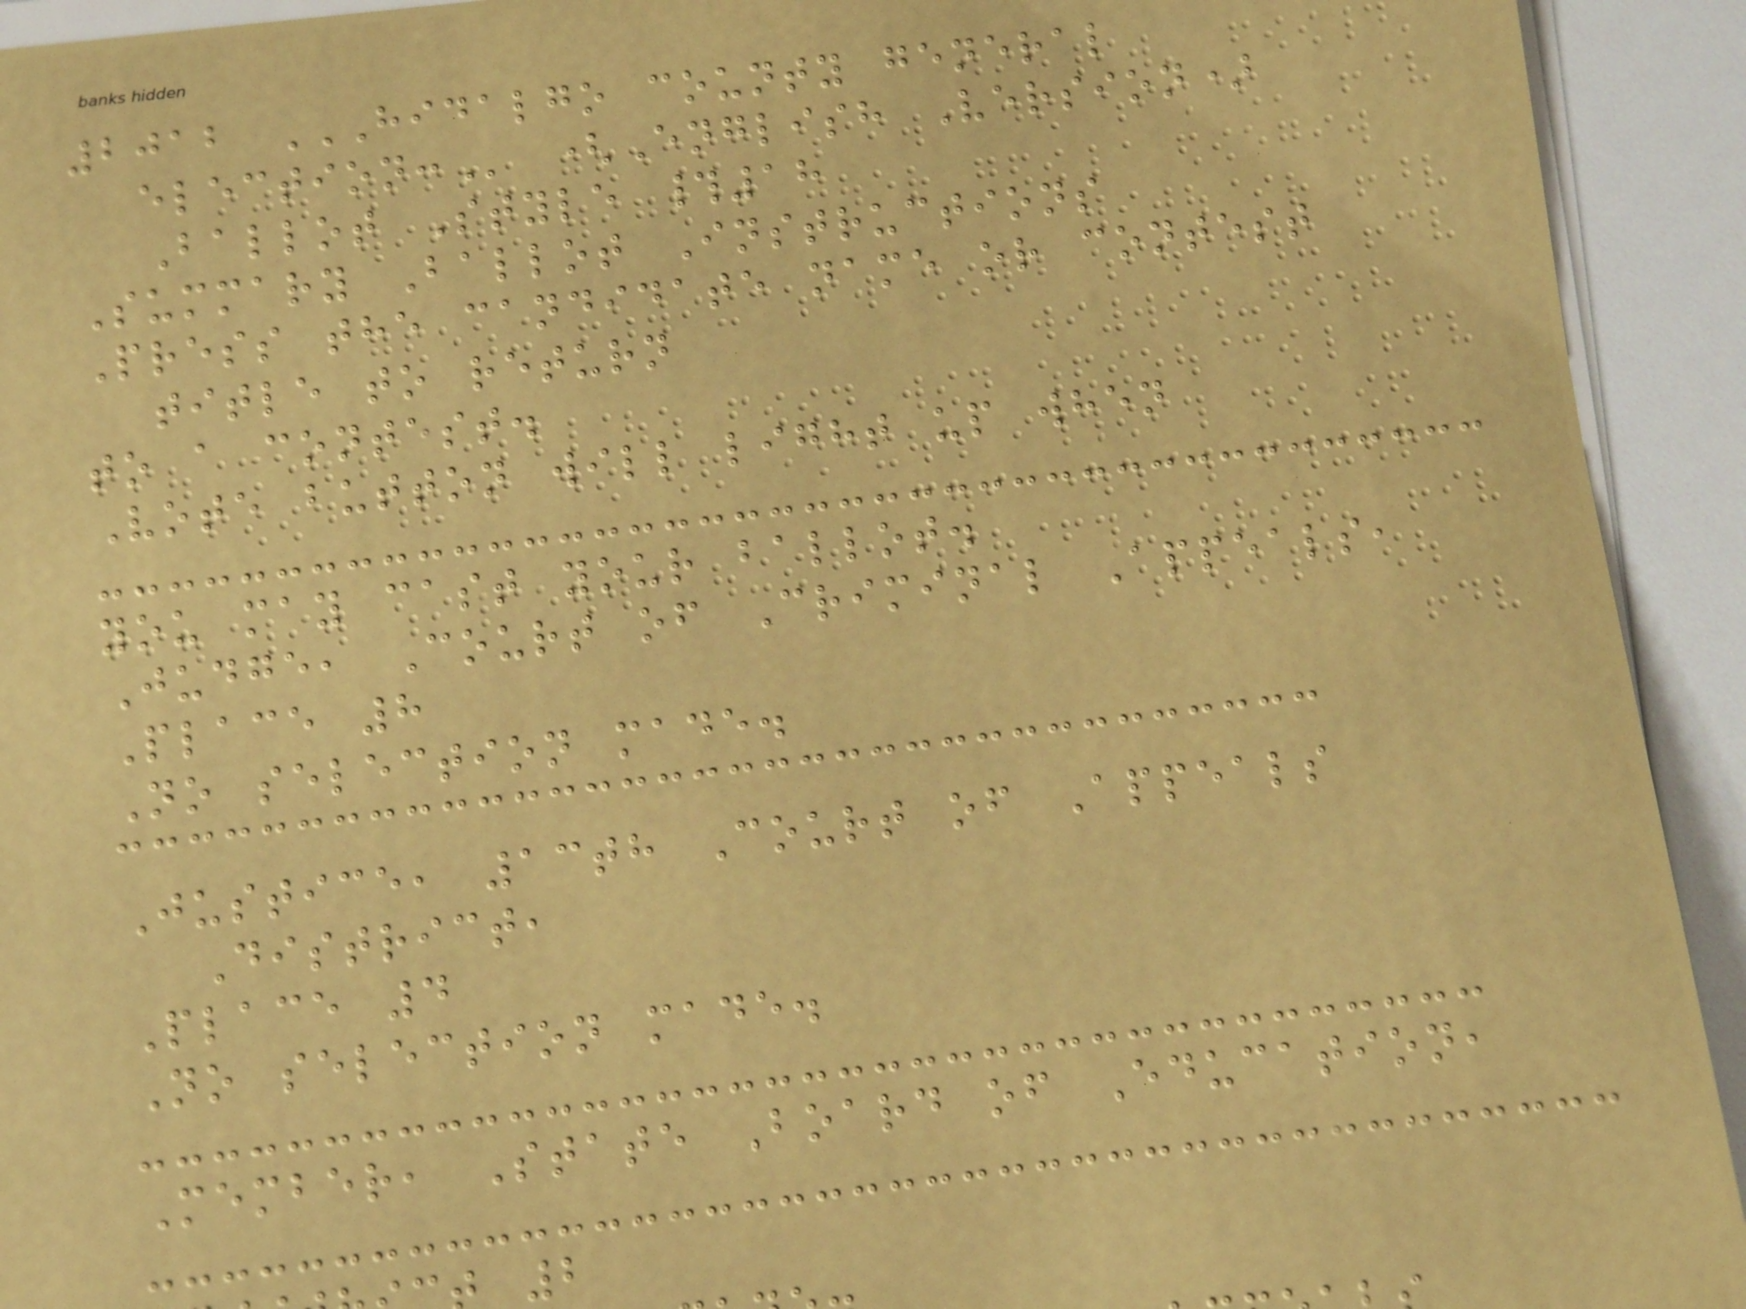2012 HIDALGO COUNTY GENERAL
(English Version)
Ballot Style #18
Summary Ballot Instructions
Press the candidate name or contest
title to return
to a contest.
Vote button will light up when
you may cast your ballot.
Judge, Court of Criminal Appeals,
Place 8
No selection made.
Justice, 13th Court of Appeals
District,
Place 4
No selection made.
Member, State Board of Education,
